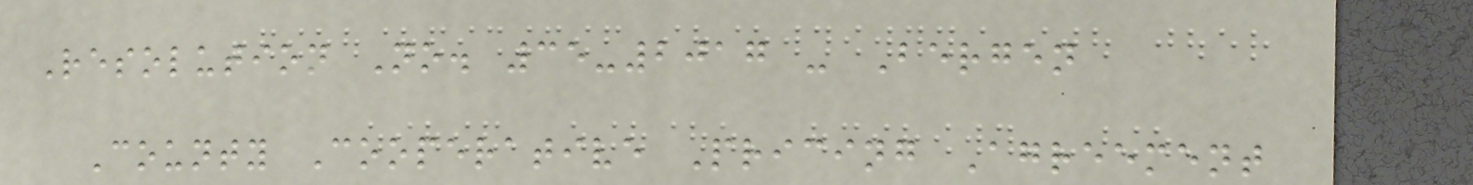Resolution No. 35-2017 - Bergen
County Cooperative Pricing Agreement
